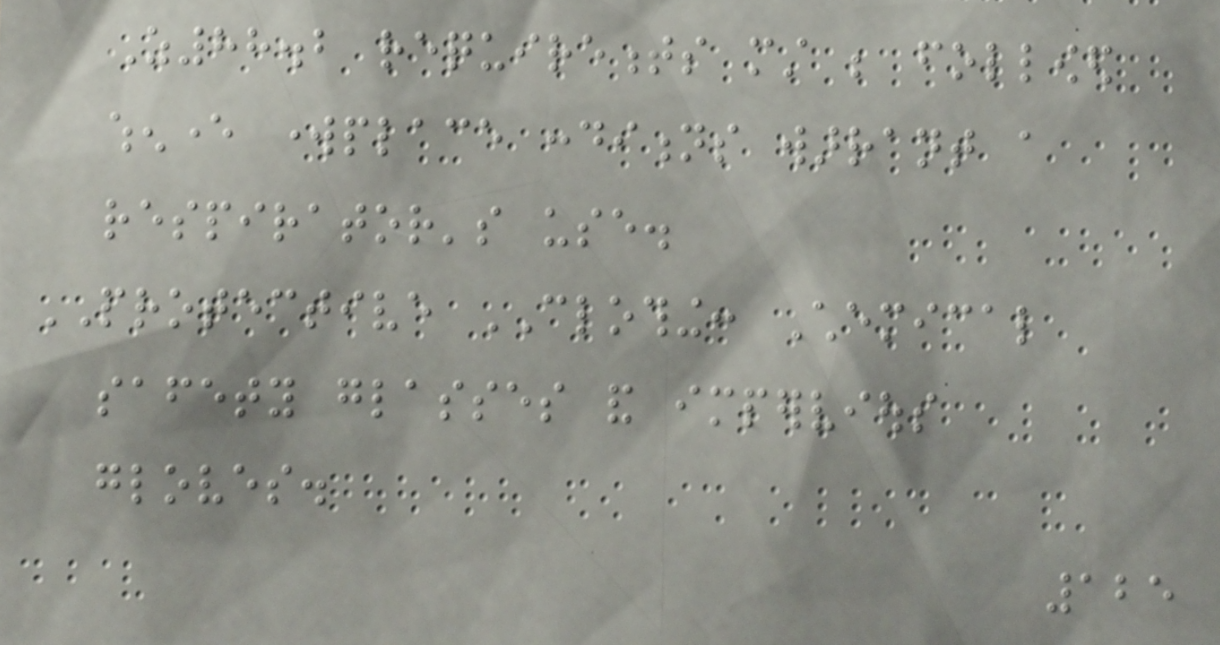Z88.2 requirements must be followed
whenever workplace conditions warrant a
respirator's use.
PROTECTIVE CLOTHING: Chemical
safety glasses and impervious
gloves.
125
